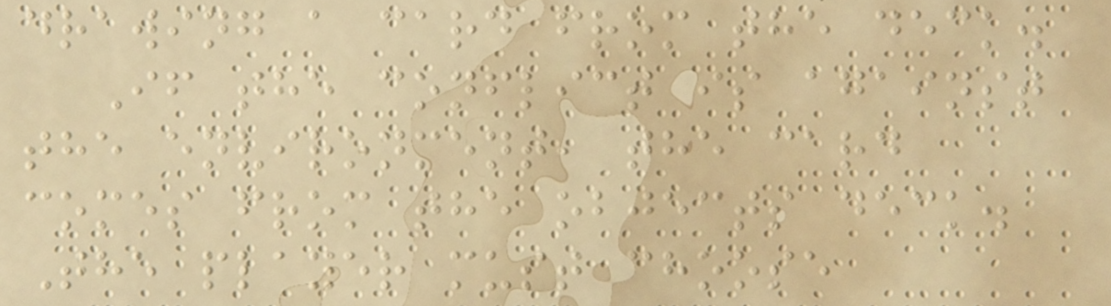drawing a card from the deck.
If the conflict is against
the environment, the card
comes from the objects deck.
The player must choose
